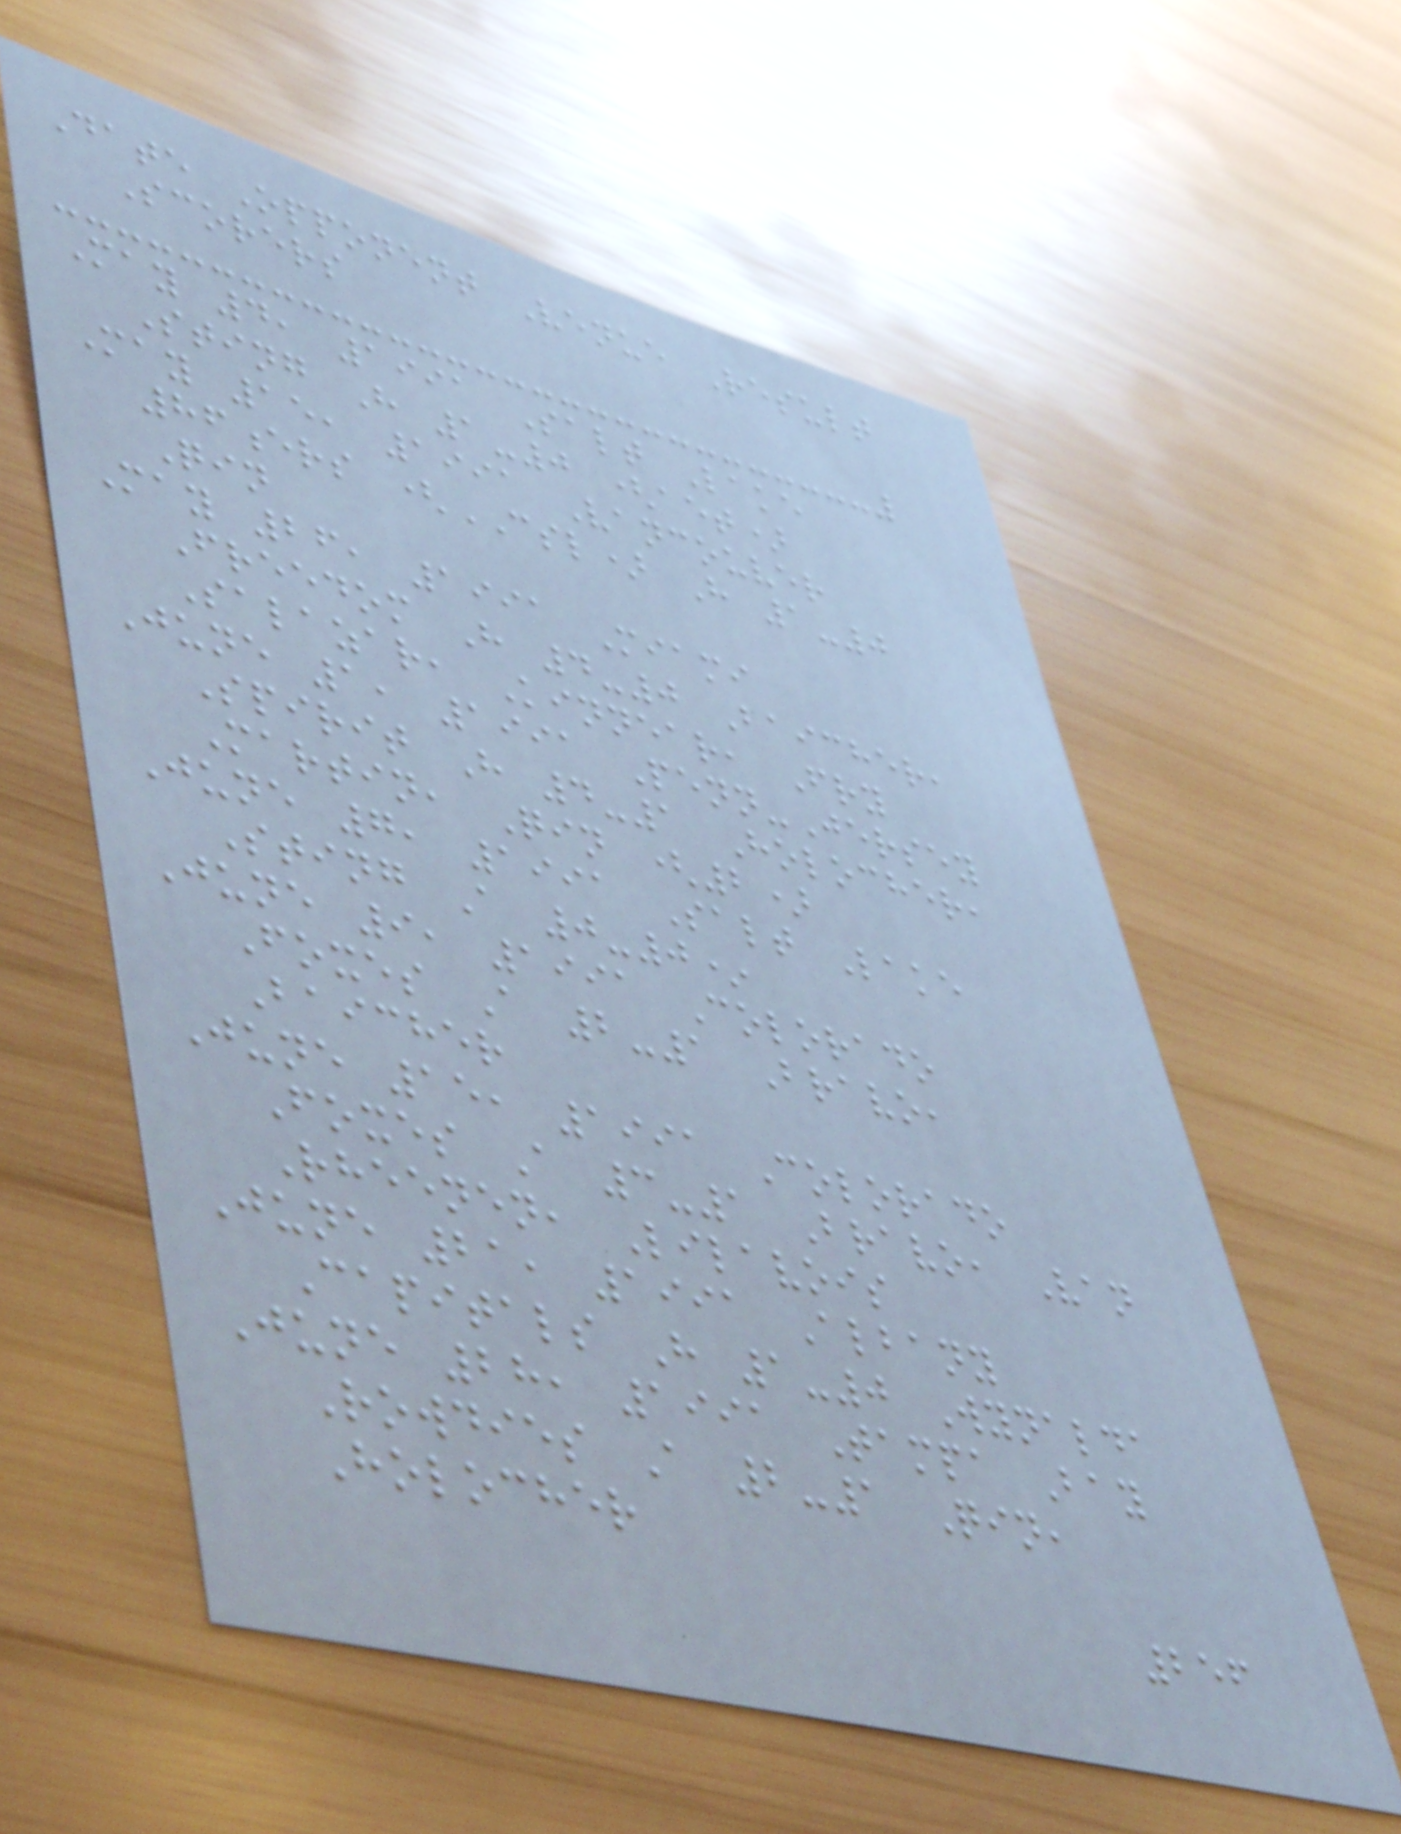Date Opponent Venue Result
Scorers
May 4, 1991 Salt Lake
Sting H 1-0 (aet)
May 15, 1991 Vancouver
86ers (CSL) H 1-0
Qin
May 26, 1991 Miami
Freedom H 4-0 Baicher,
Salazar, Kinnear, Fry
June 1, 1991 Penn-Jersey
Spirit H 4-1 Holocher,
Martin, Qin (2)
June 7, 1991 Salt Lake
Sting A 0-0*
June 9, 1991 Colorado
Foxes A 2-1 Bravo,
Baicher
June 15, 1991 Colorado
Foxes A 3-1 Bravo, Van
Rheenen, Lilavois
June 21, 1991 Albany
Capitals H 1-0 Wynalda
June 28, 1991 Tampa Bay
Rowdies A 2-1 Qin,
Holocher
256
